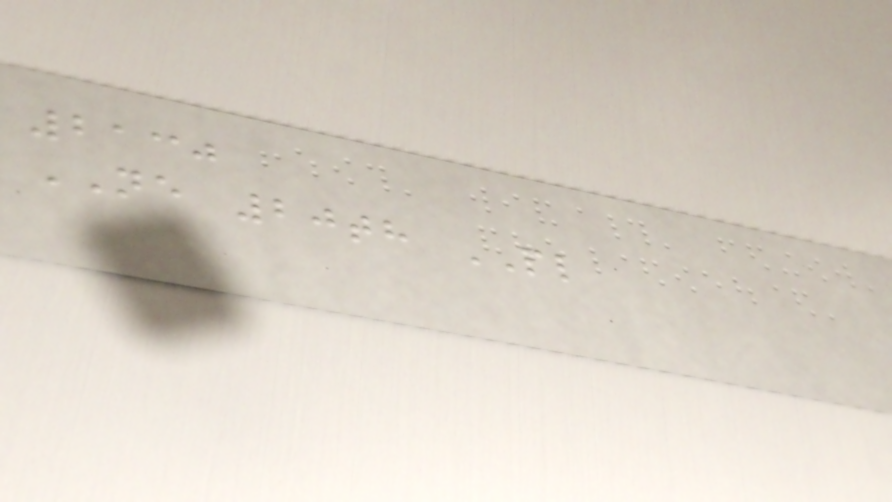2130
NE 20th PL
